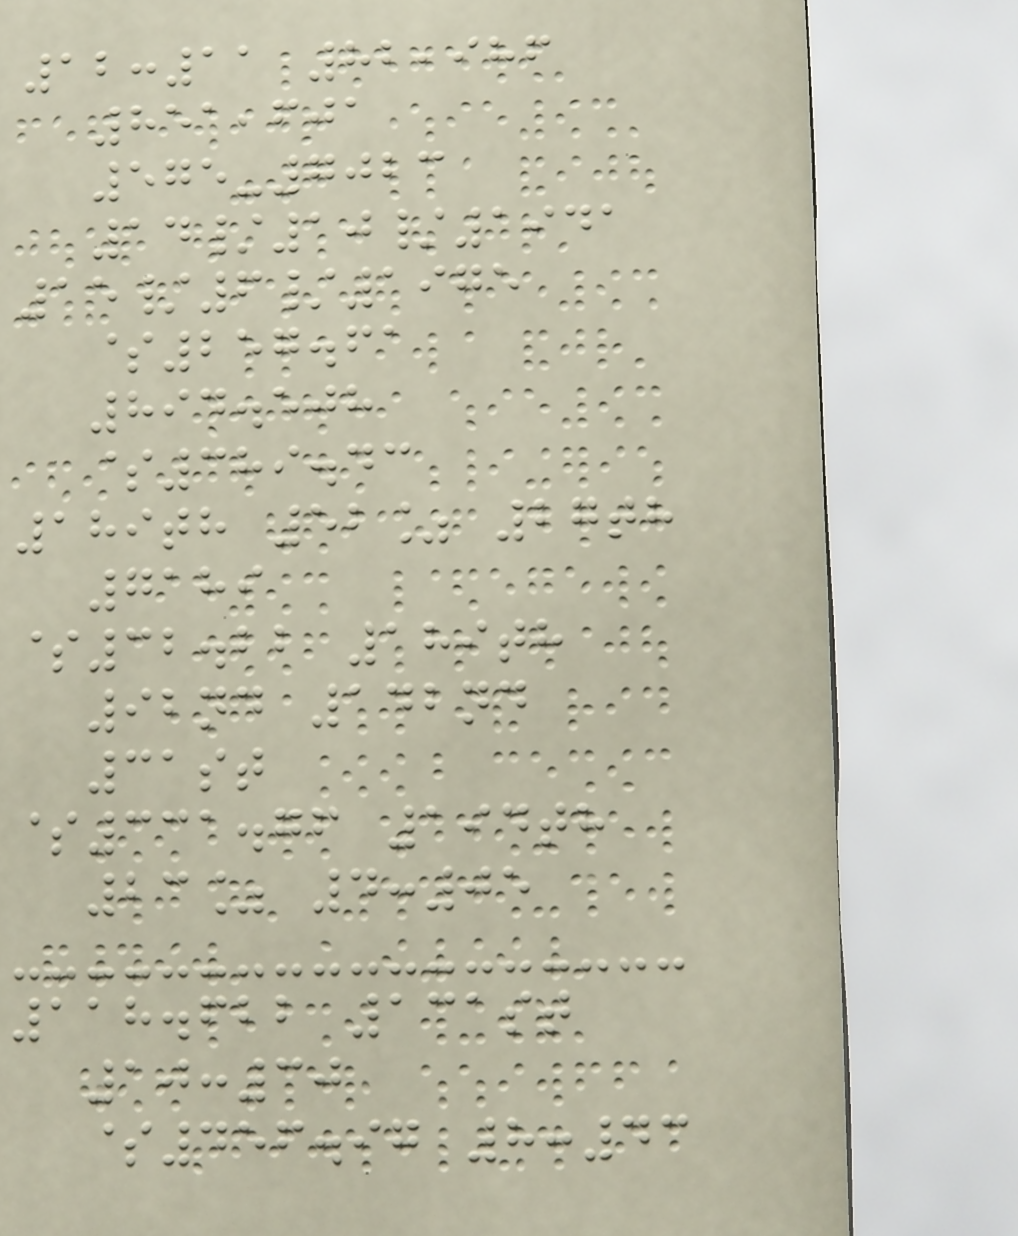12:11 82,986
851,601
575-7023
14/10/1941
15/6/1975
$257.61
894.508
$389.43
189th 52% 27th
7189
$32.22 189th
92nd 142nd
31st
$331.76 194th
23% 4:05
118.622 131st
10:30
$456.97 8:43
